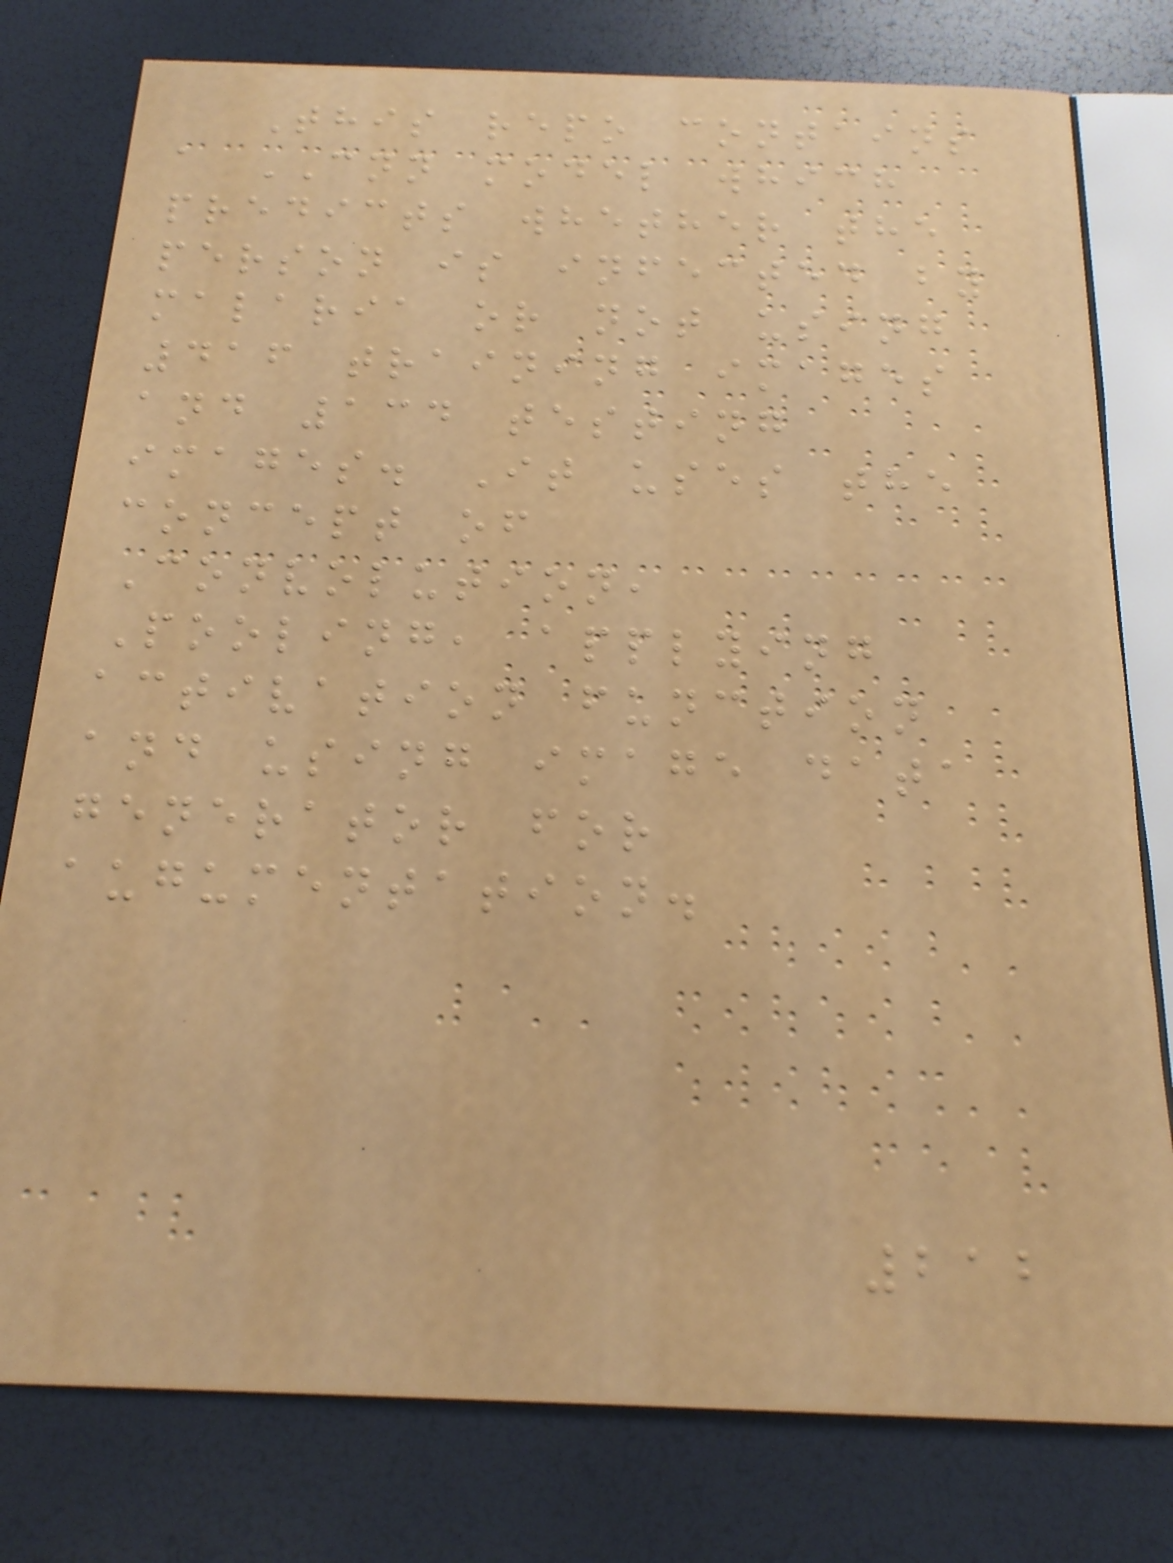This repo contains
a CNN model which
predicts whether the
person is infected by
malaria or not using
416 training images
and 134 testing
images. It uses the
concept of
Convolution,
Pooling, applying
activation function
and using image data
generator for
augumentation.
212
